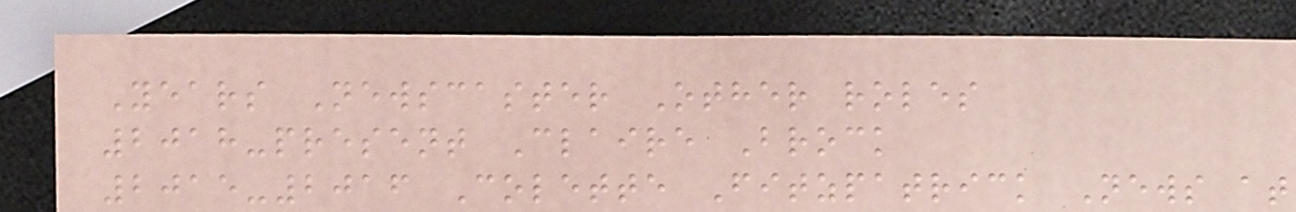Years Newscaster Other roles
2018-present Claire Brock
2015-2016 Colette Fitzpatrick News at
